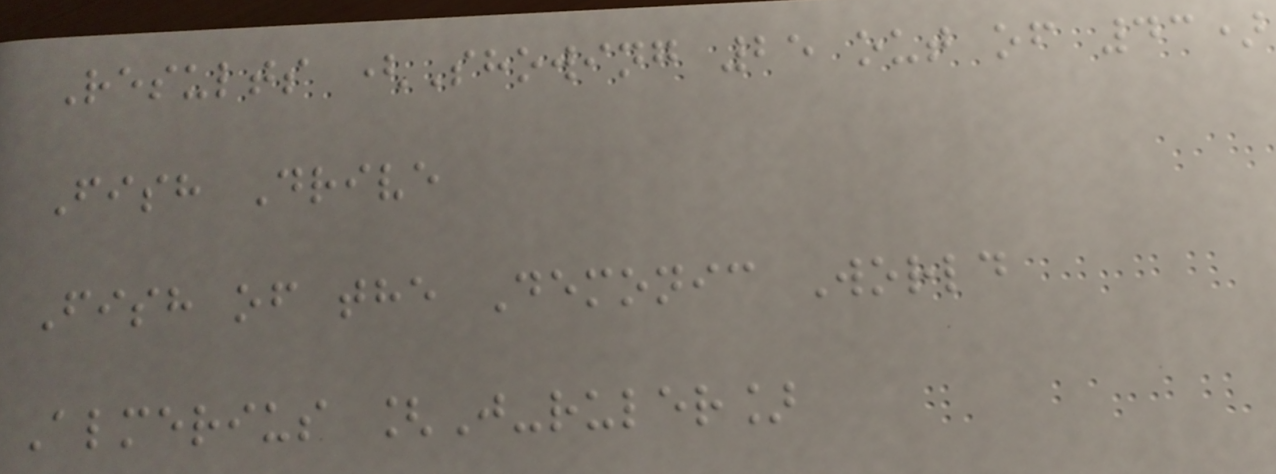Results (Showing 25 out of 43)
Fish Drive
Fish of the Demonic World
Almerius [J-ruler]
